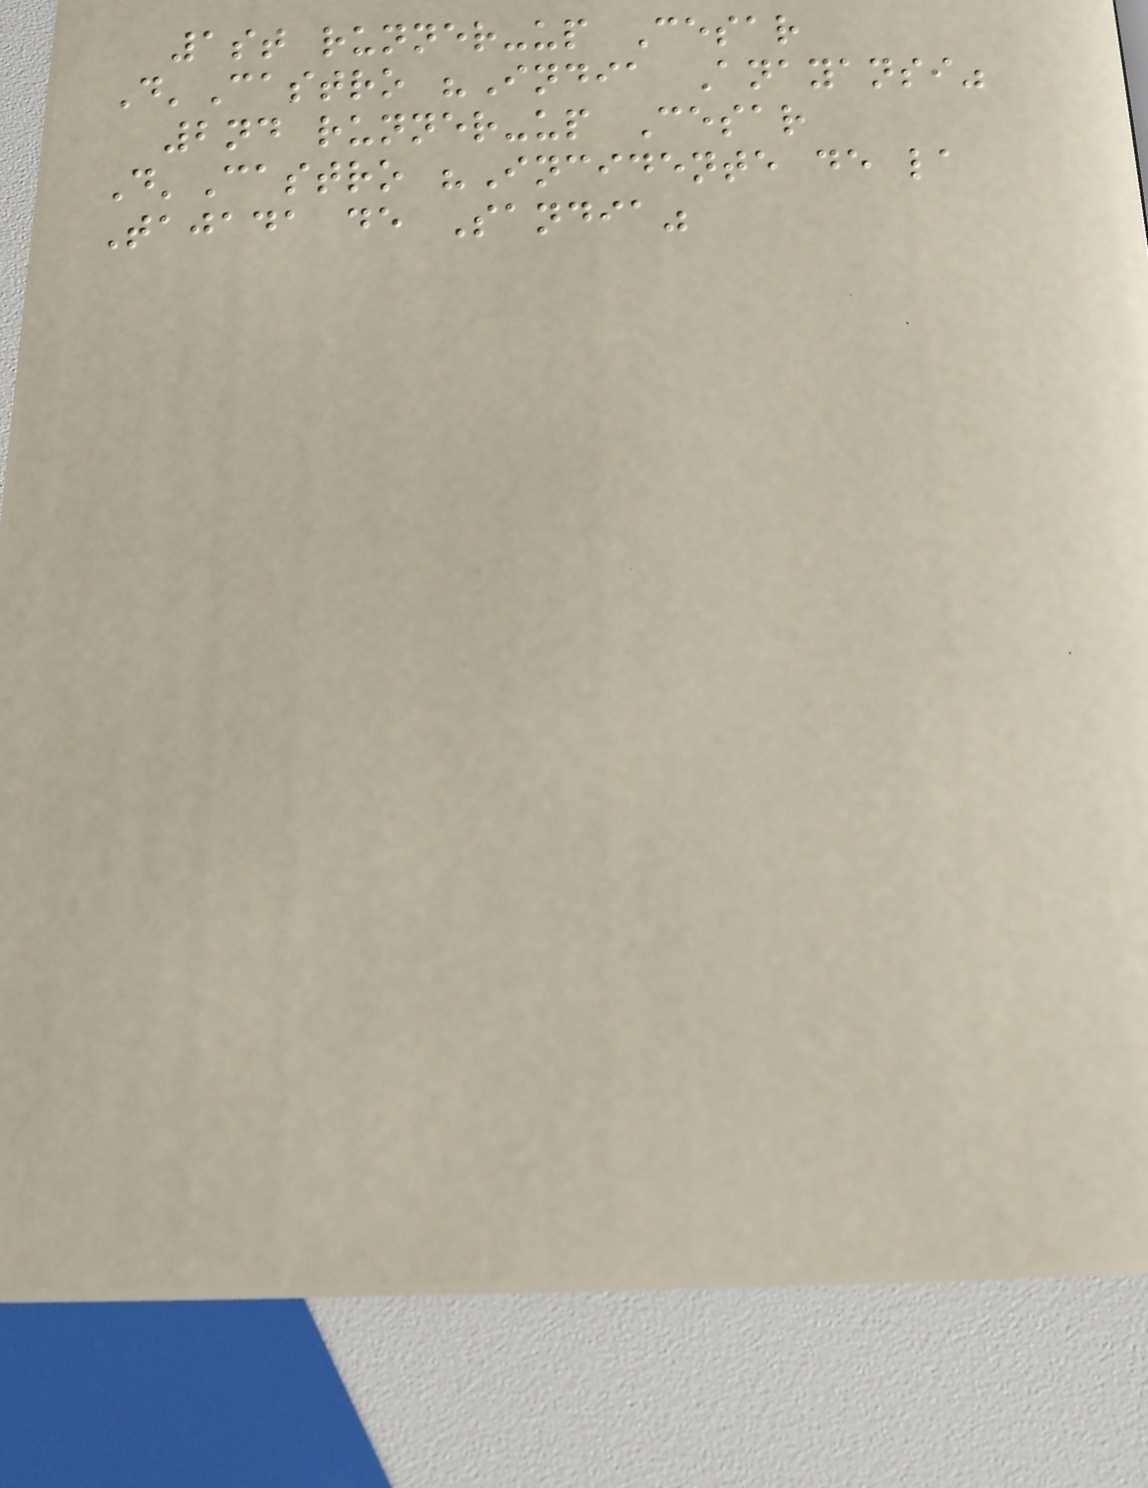1st runner-up Cesar
D'Castro "India Anayansi"
2nd runner-up Cesar
D'Castro "Incidente de la
Tajada de Sandia"
